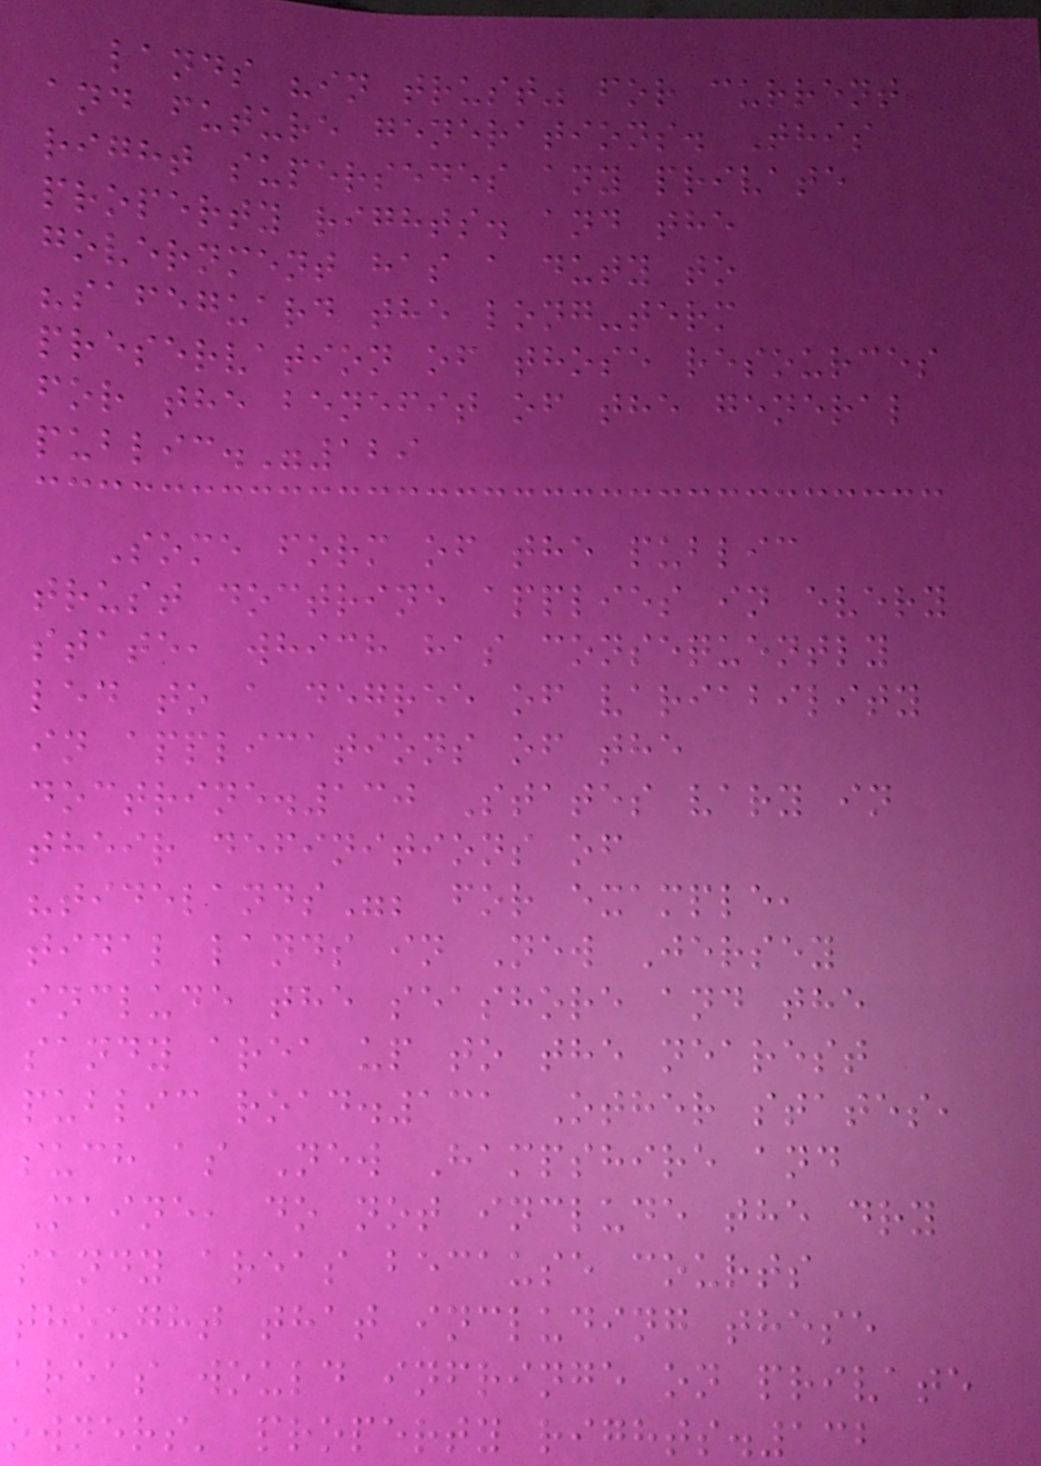lands "in trust" for current
and future generations. This
right supersedes any private
property rights. and the
government has a duty to
"safeguard the long-term
preservation of those resources
for the benefit of the general
public."129
Some form of the public
trust doctrine applies in every
state, which has consequently
led to a degree of variability
in applications of the
doctrine.130 States vary in
their definitions of
"tidelands"; for example,
tidal lands in New Jersey
include the seashore and the
sandy area up to the nearest
public road.131 Other states,
such as New Hampshire and
Maine, do not include the dry
sandy areas because courts
thought that including these
areas would infringe on private
owners' property rights.132
